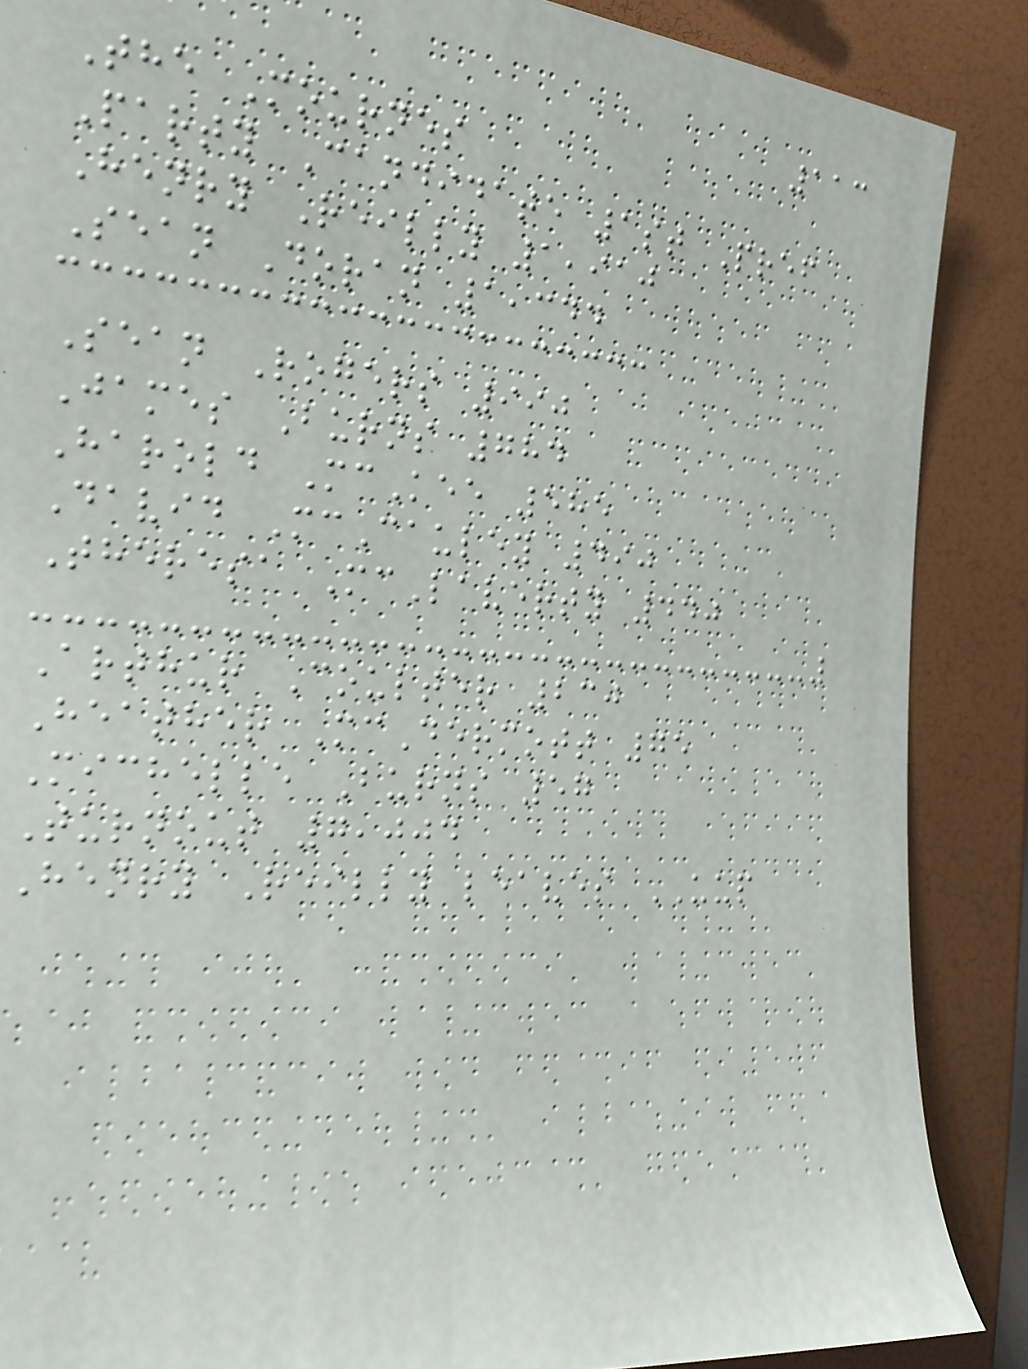113
The Mournes
Party Candidate 1st Pref
Henry Reilly 1,910
Sean Doran 1,344
Sean Rogers 990
James Burns 784
Harold McKee 585
David McCauley 490
Theresa McLaverty 440
Arthur Coulter 230
Heather McDermott 75
Michelle Burns 57
Turnout 7,004
Henry Reilly leaves UUP
